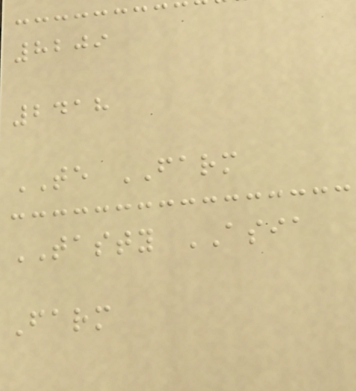8209
2418
TE FARM
TASTY ASIA
Farm
